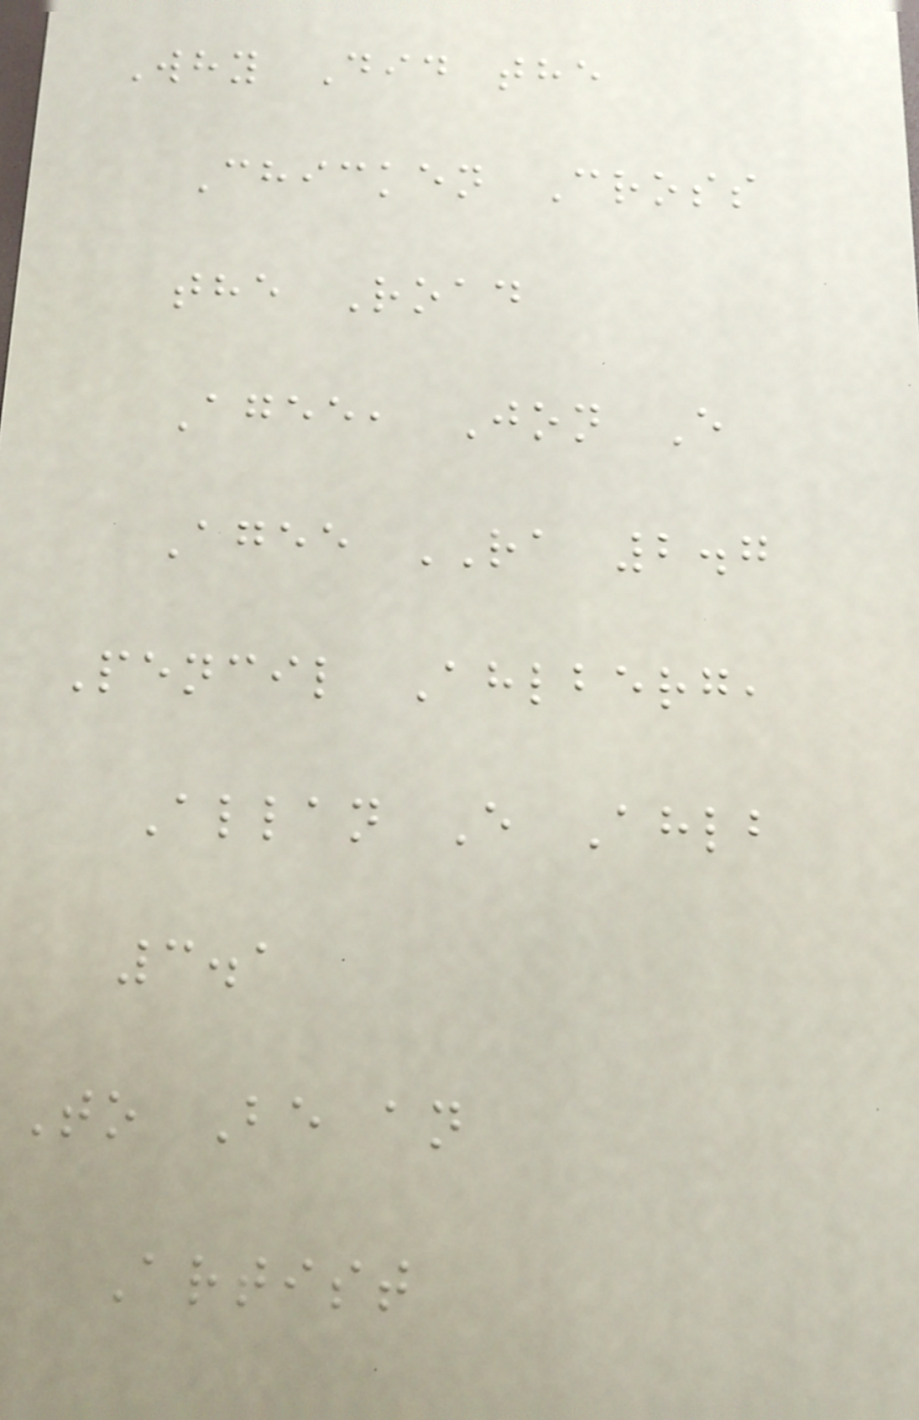Why Did the
Chicken Cross
the Road
Agee, Jon E
Agee RA 2.7
Pencil Ahlberg,
Allan E Ahlb
3.1
To Be an
Artist
